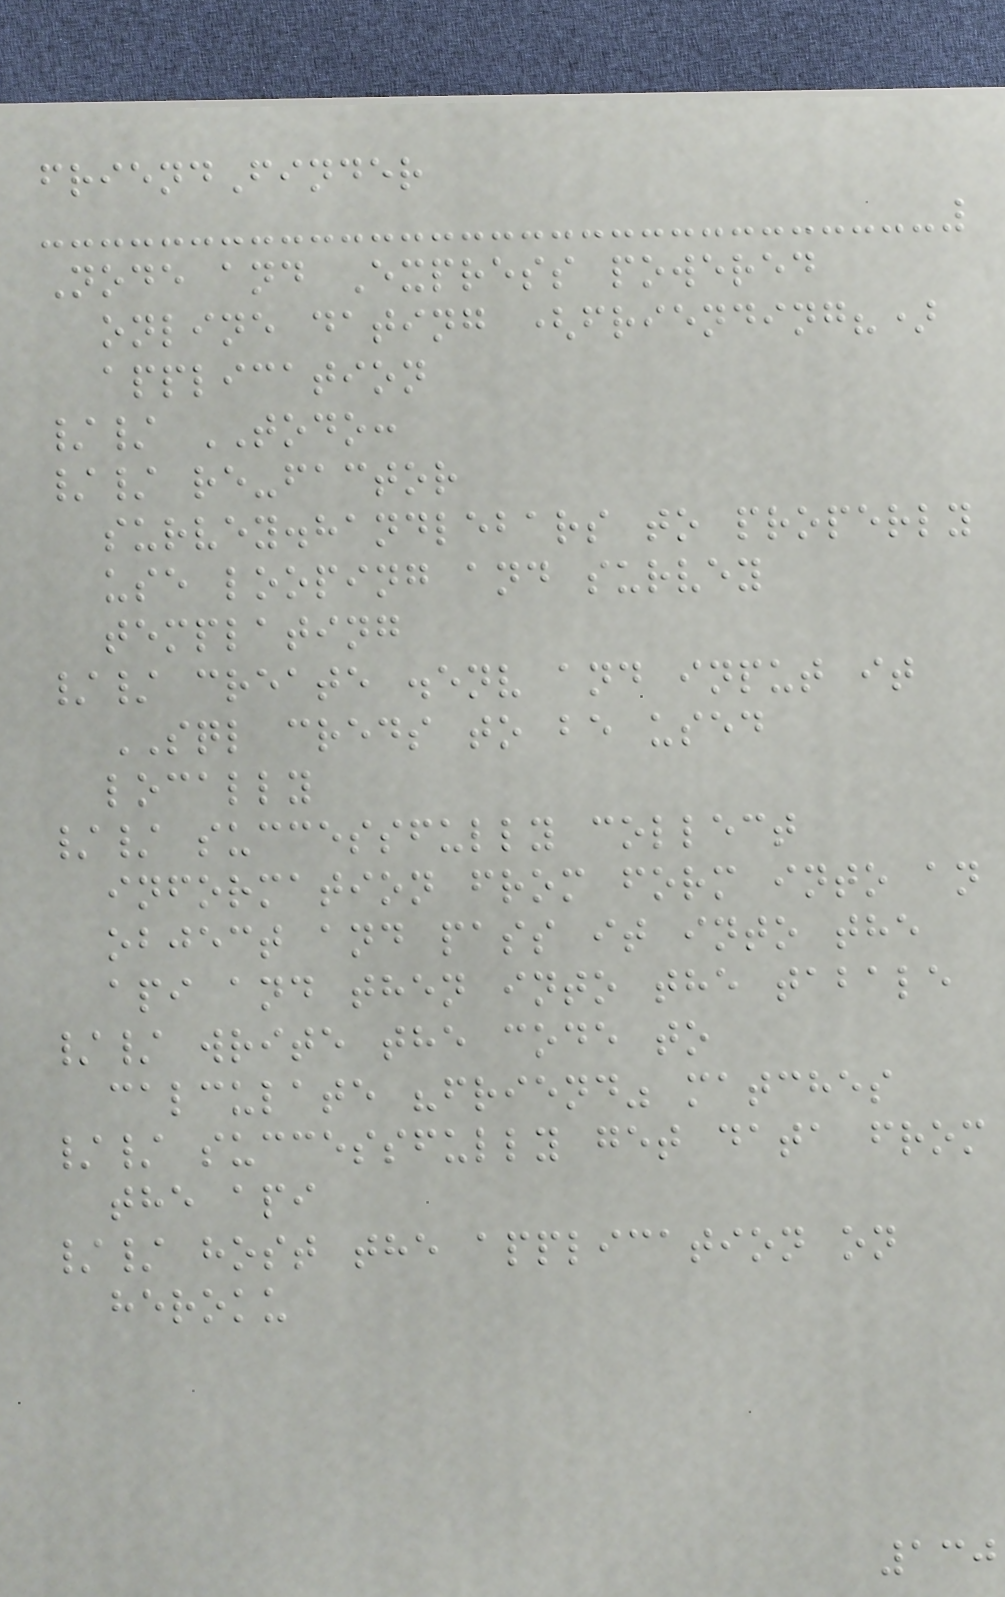friendFinder
Node and Express powered
online dating (friending?)
application
// TODO:
// re-factor
survey.handlebars to properly
use looping and survey
templating
// create .env and input it
SQL creds to be used
locally
// successfully collect
information from form into an
object and pass it into the
api and then into the tabale
// write the code to
calculate "friend" matches
// successfully get data from
the api
// host the application on
heroku
130
